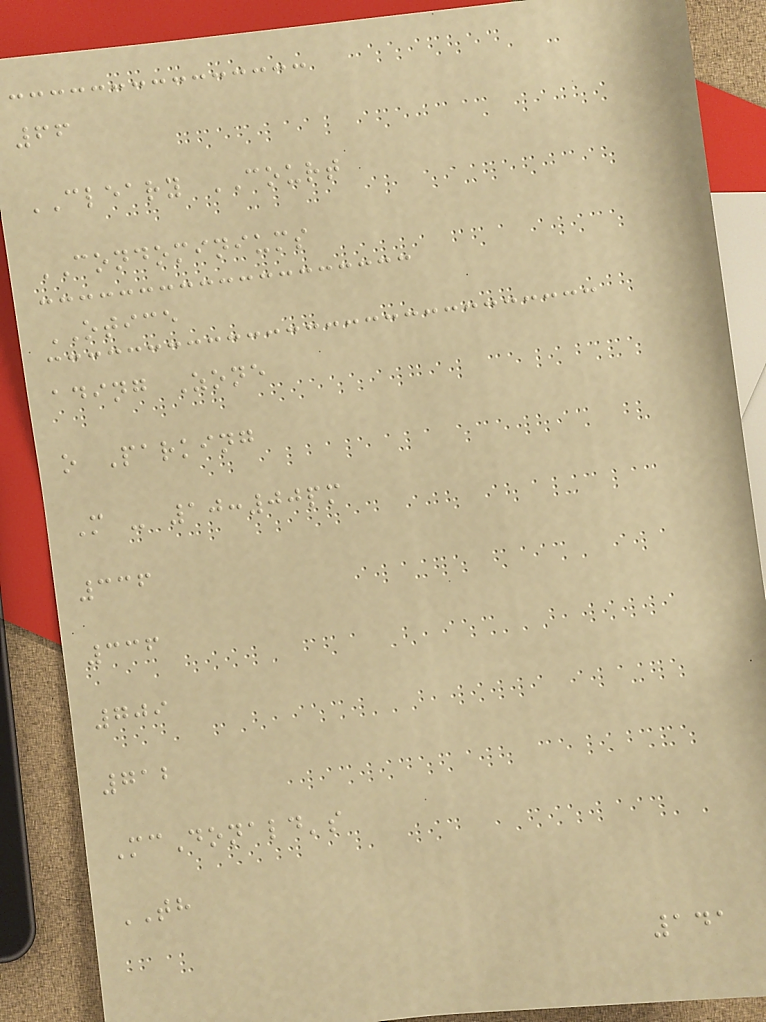66
CLEARY COURT
CONDOMINIUMS
OTICE
ading Zone
o Parking
M - 10:00pm
336
336
709
712
McDonald's
TH
141
